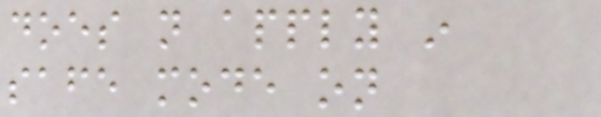does not apply in
safe mode on
